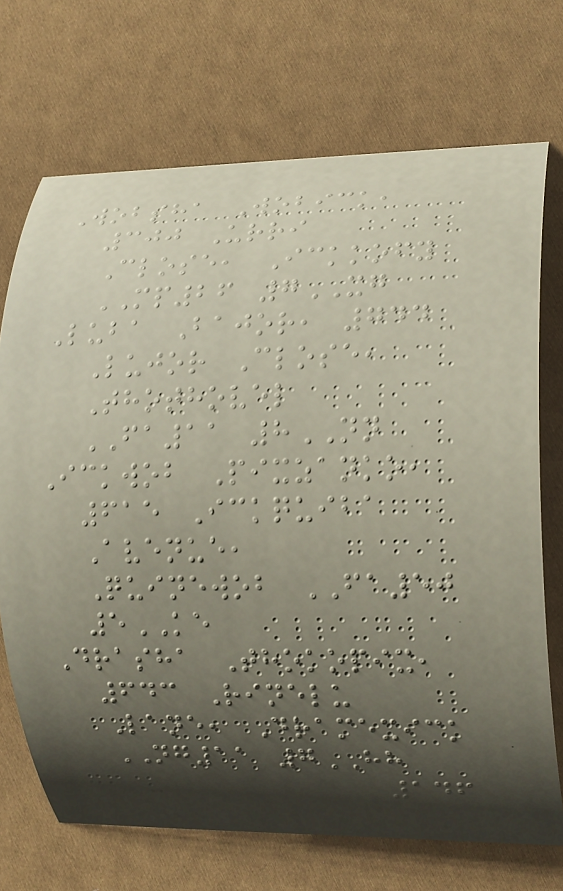Wobsha Wobick,
300 Urri
Close, Ickkofy
MP26 7XG
Luba Bajor, 744
Lujor Close,
Thothovel
FA11 8NN
Ickwob Pixzanko,
615 Ickquiba
Avenue,
Quinewob FA50
5KE
Drasha Thokopix,
643 Rinelu
Lane, Dramexick
NG11 7HH
146
